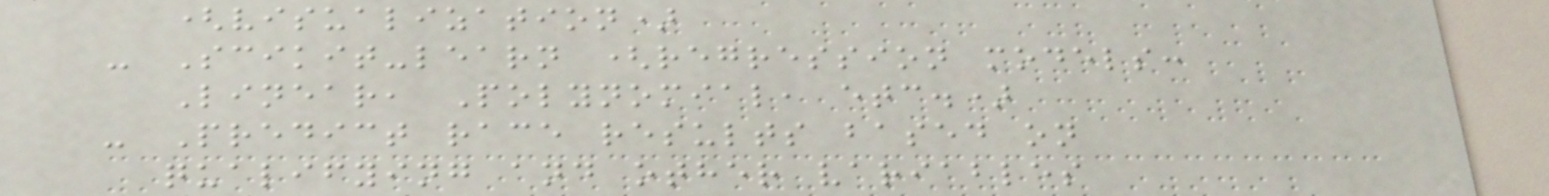(visualization)
- Scikit-learn (regression models:
Linear, Polynomial, etc.)
- Predict race results based on
qualifying and other variables
